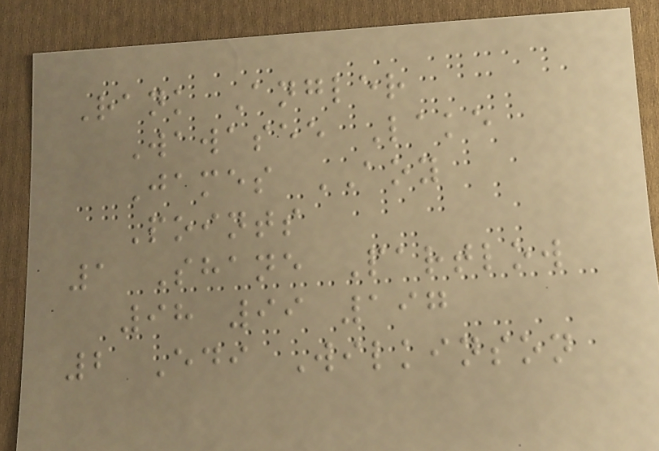Rank Angler
Wawasee Lake
James AOY
Points
1 Shane Partlow
98 99 197
2 Edi Wilkinson
